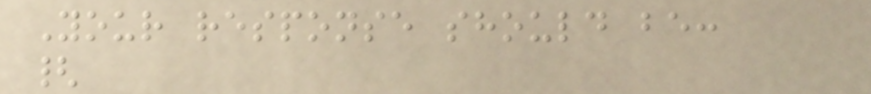Your response should be:
{
